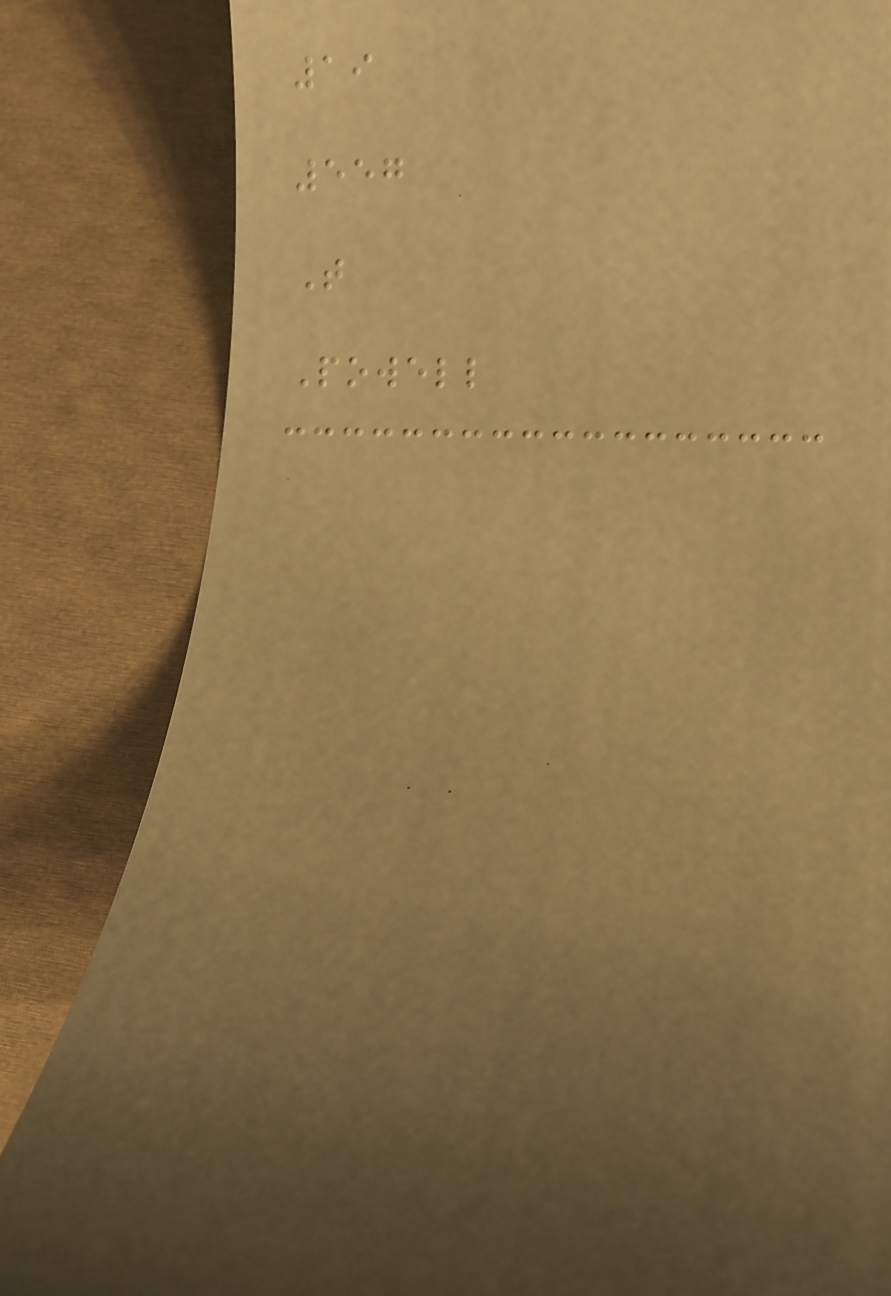19
557
T
Powell
